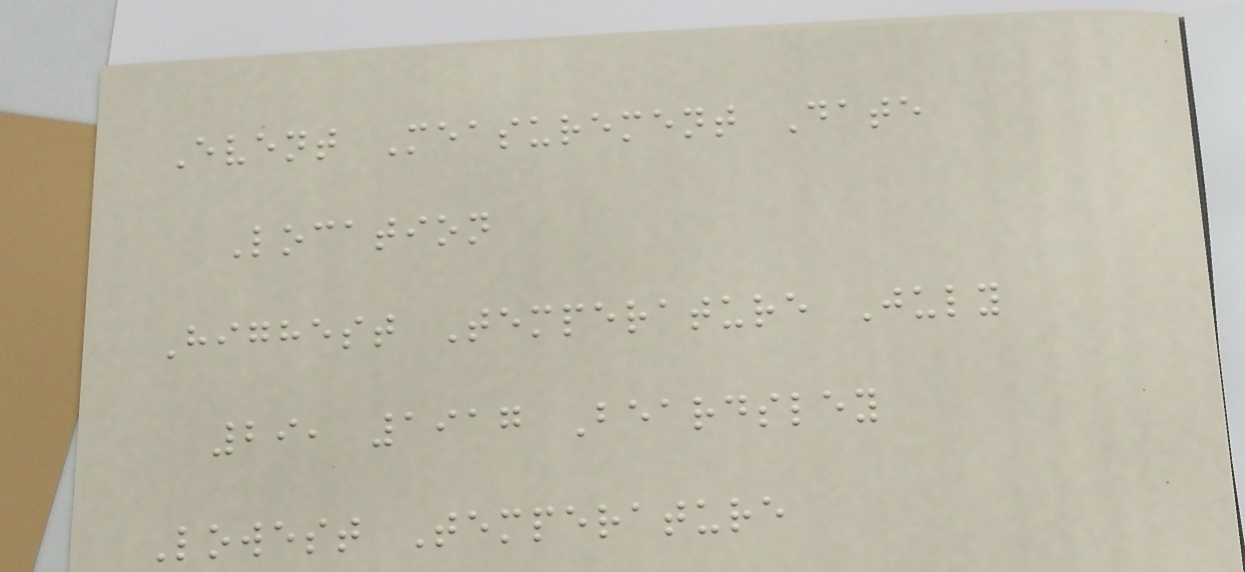Event Measurement Date
Location
Highest Temperature July
29, 1917 Beardsley
Lowest Temperature
